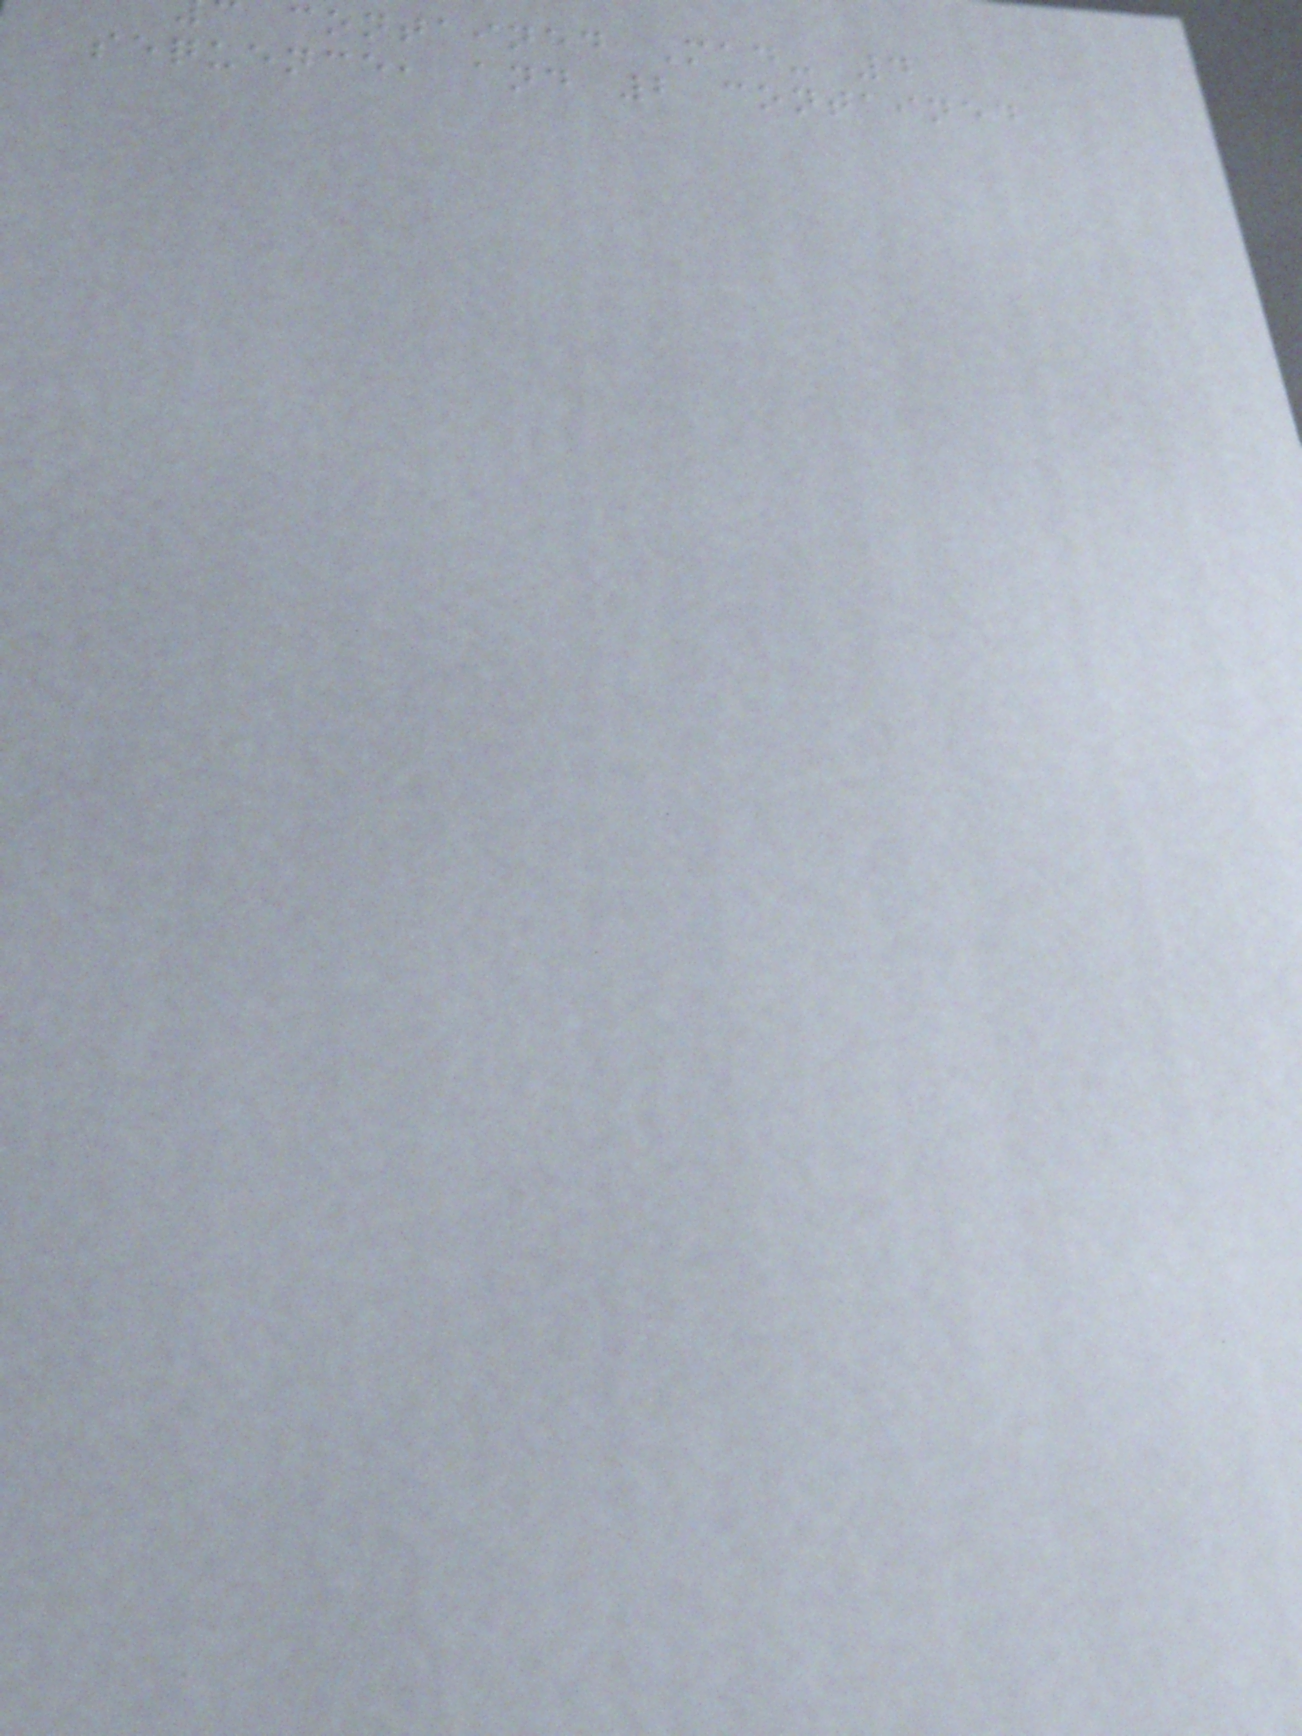contained Mad- 4
sequence, and 2 contained
